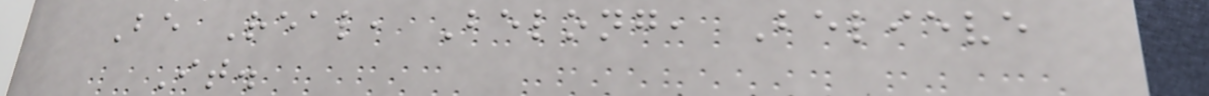Be Real, Belong, Believe
It.
